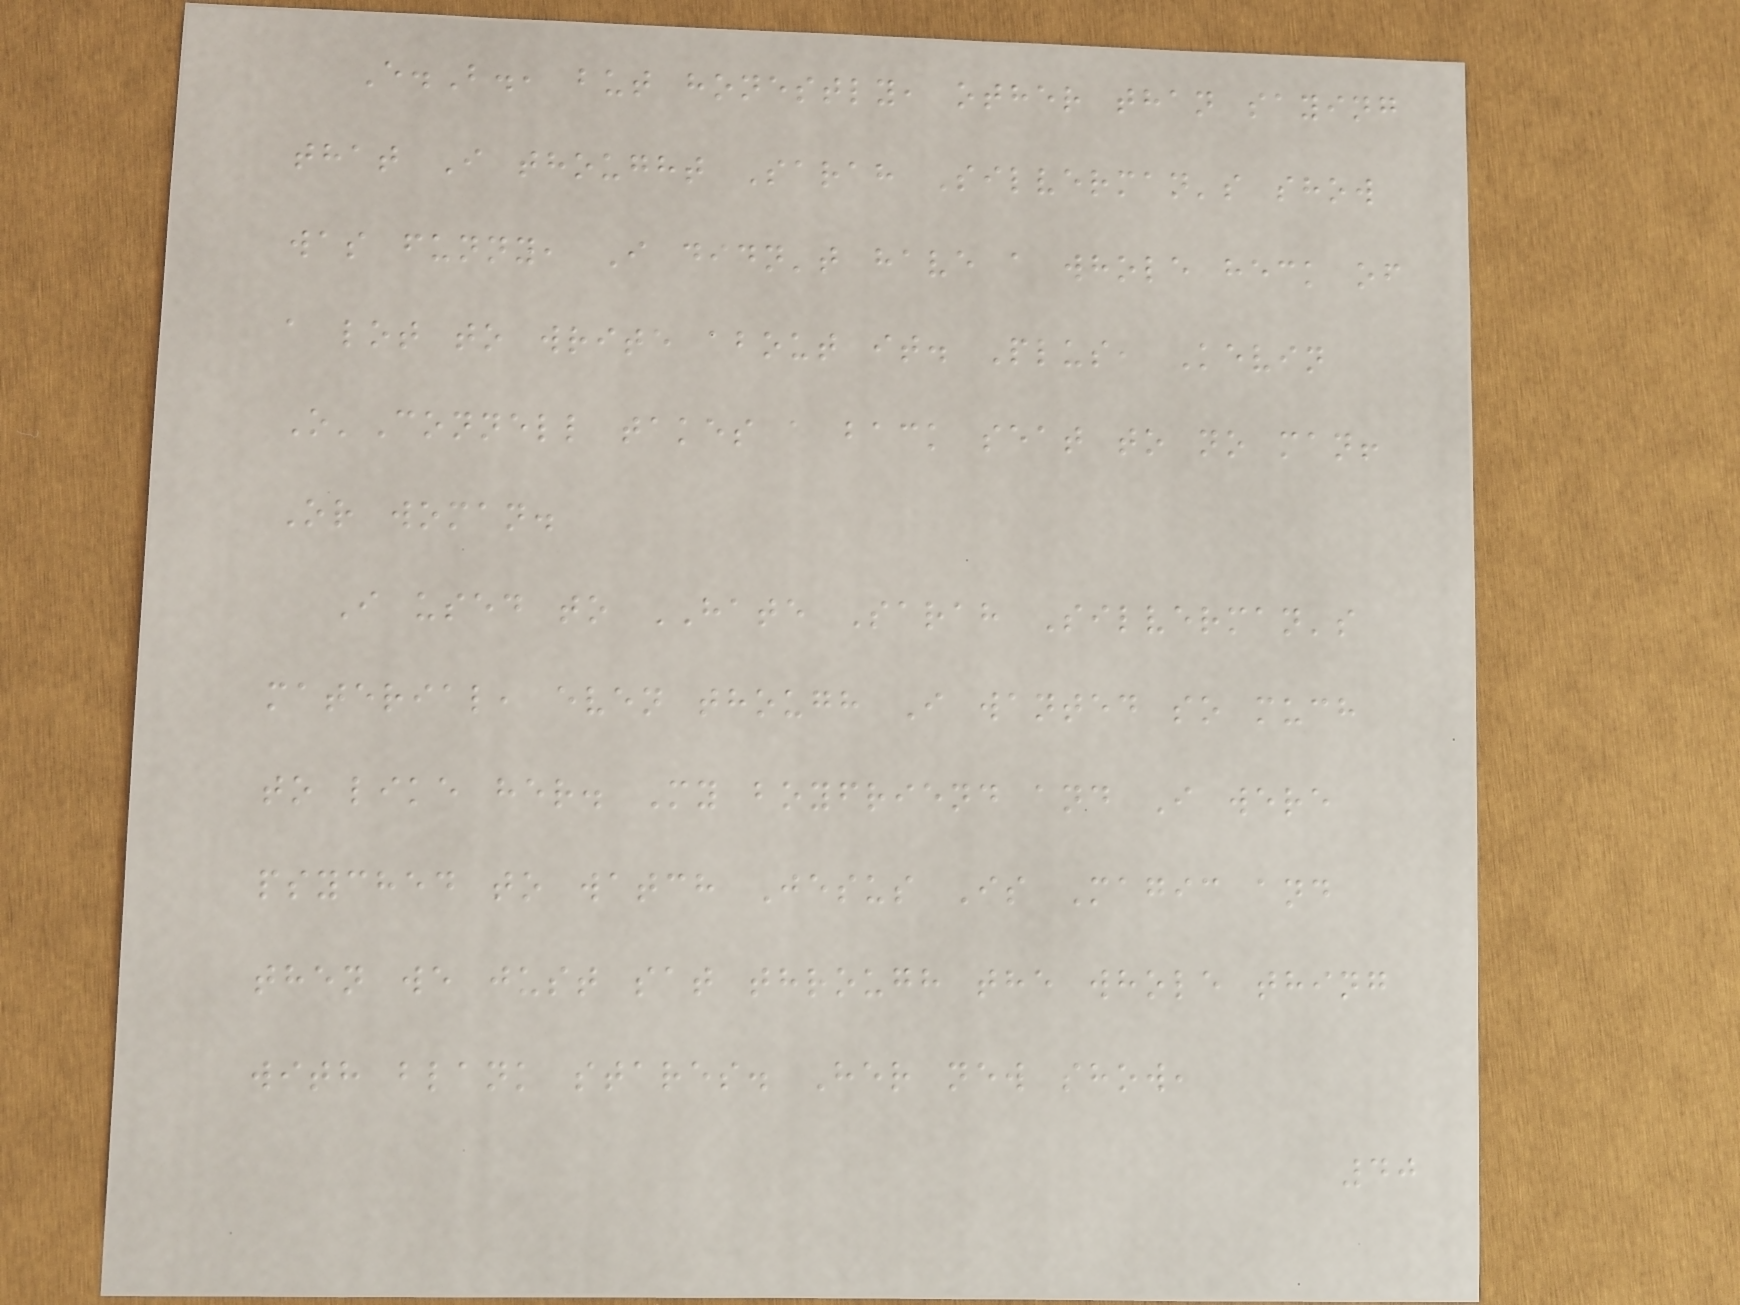E.B., but honestly, other than saying
that I thought Sarah Silverman's show
was funny, I didn't have a whole heck of
a lot to write about it. Plus, Kevin
O'Connell takes a back seat to no man!
Or woman.
I used to HATE Sarah Silverman's
material, even though I wanted so much
to like her. My boyfriend and I were
psyched to watch Jesus Is Magic and
then we just sat through the whole thing
with blank stares. Her new show,
40
